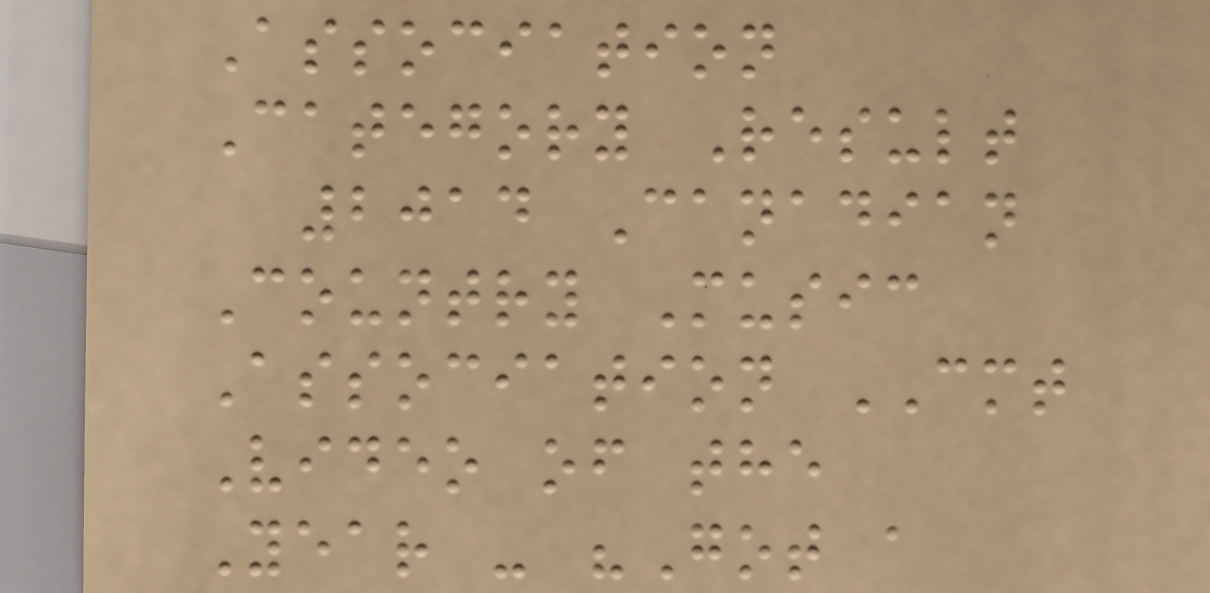Association
Category Result
2014 Canadian
Country Music
Association CMT
Video of the
Year - "Got a
